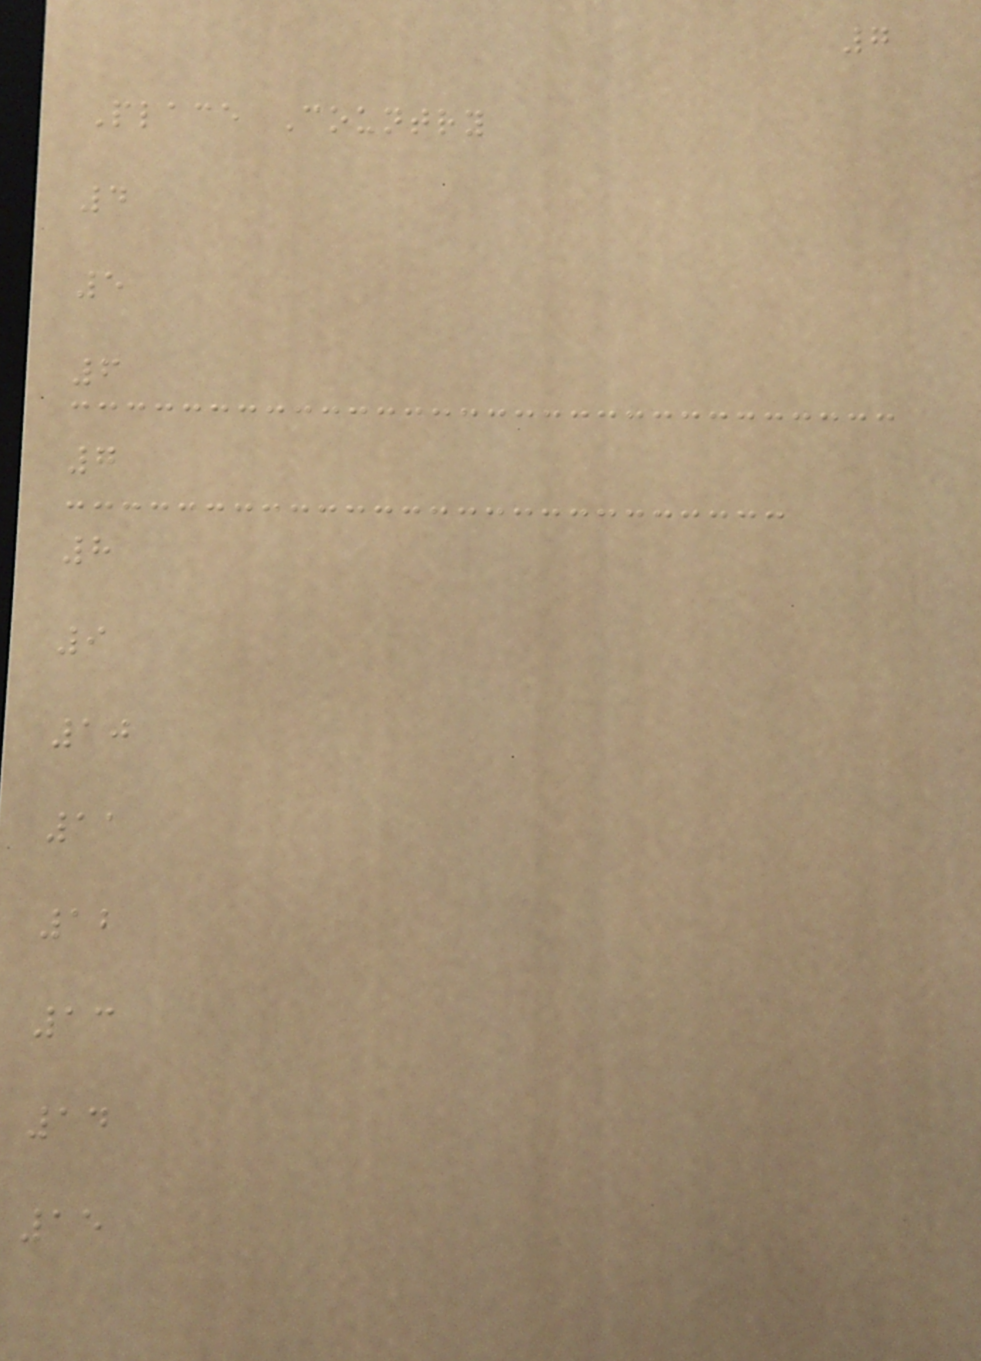7
Place Country
4
5
6
7
8
9
10
11
12
13
14
15
